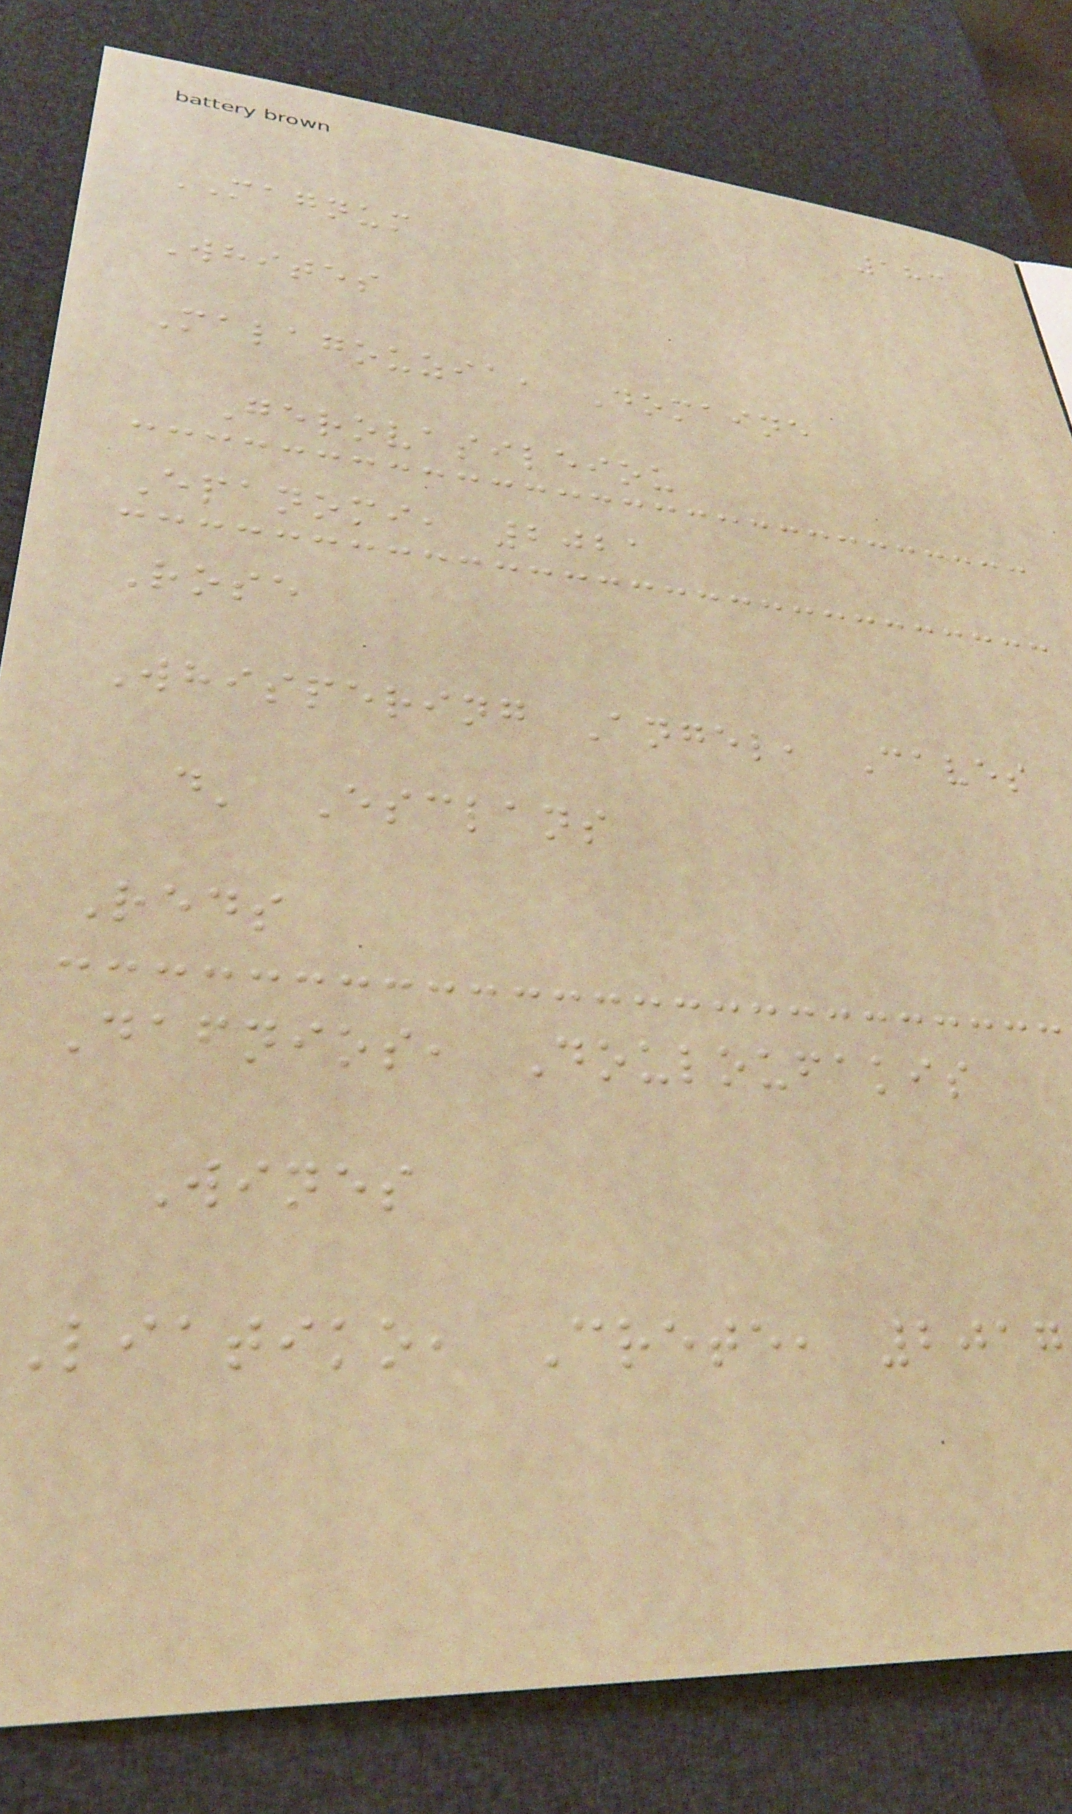183
MAGNUM
Whites
Malagouzia, Domaine
Gerovasileiou
Epanomi, 2021
Rose
Whispering Angel, Caves
d' Esclans
Reds
Dafnios, Douloufakis
Wines
Liatiko, Crete, 2017
